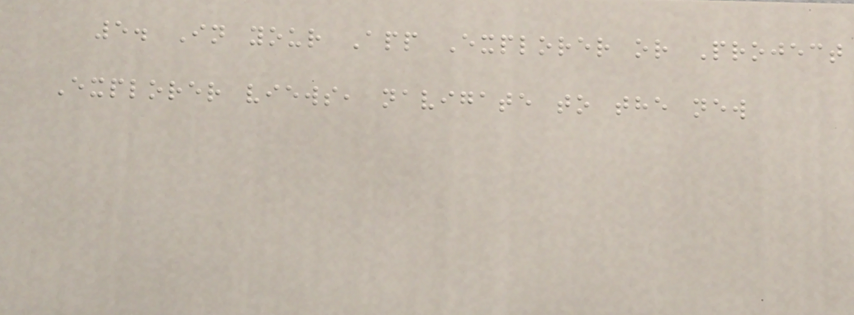5. In your App Explorer or Project
Explorer views, navigate to the new
